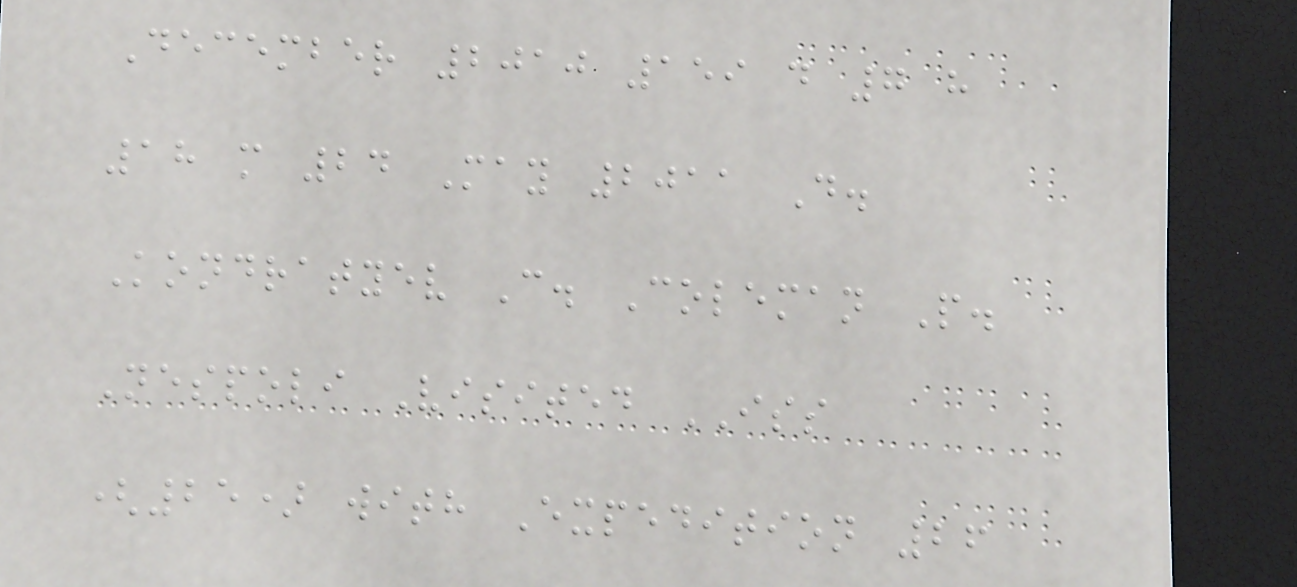December 2010 159 d 7 h
18 m 24 May 2011 D.
Kondratyev C. Coleman P.
Nespoli Visited ISS
(25) with Expedition 26
